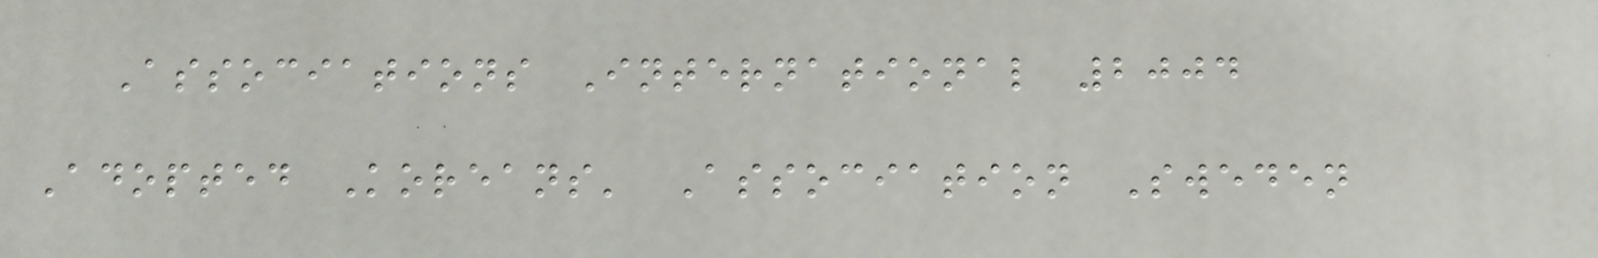Associations International 2004
Adopted Koreans' Association Sweden
